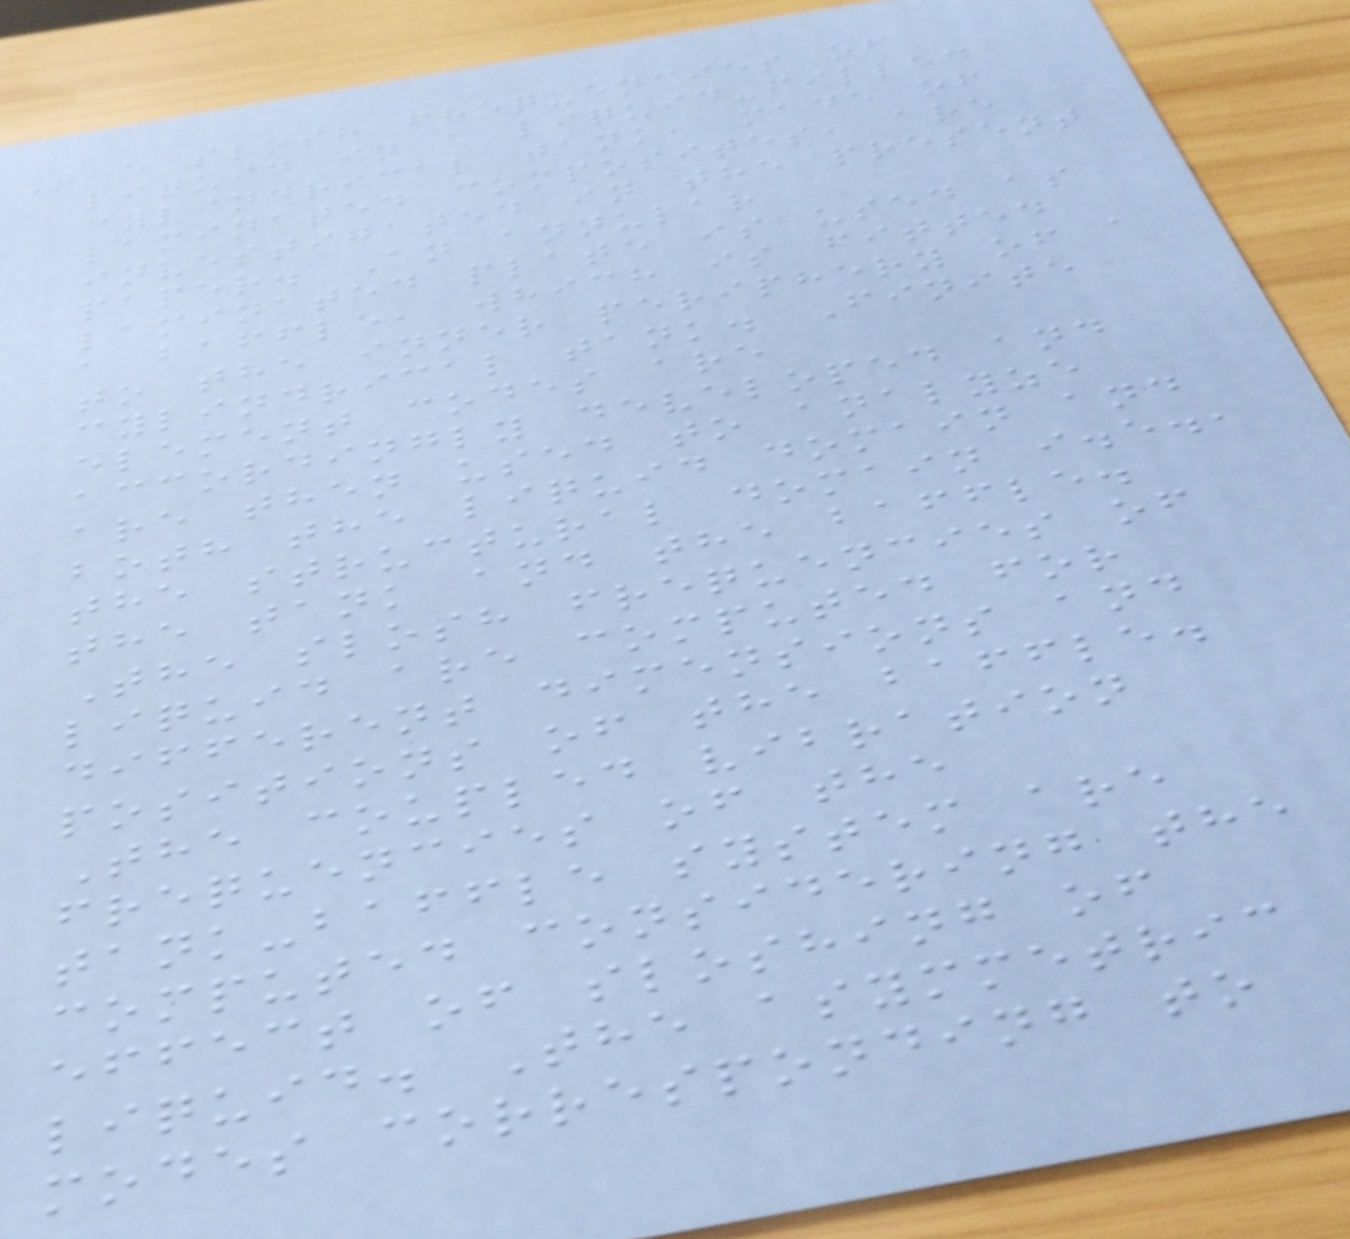The slosh frequencies of
liquid in a liquid-filled
cylindrical tank, made of
laminated composites, are
investigated in the present
paper. An annular
laminated plate is used as
a baffle, which is fitted
to the inner periphery of a
cylindrical tank. Finite
element codes are
accordingly developed and
are then used to analyze
both the liquid domain and
the structural domain i.e.,
the tank and the baffle.
The slosh frequencies of
liquid are computed for
different dimensions and
positions of the baffle.
The coupled vibration
frequencies of the
tank-baffle system are
computed considering the
effect of sloshing of
liquid. The asymmetric
modes corresponding to
